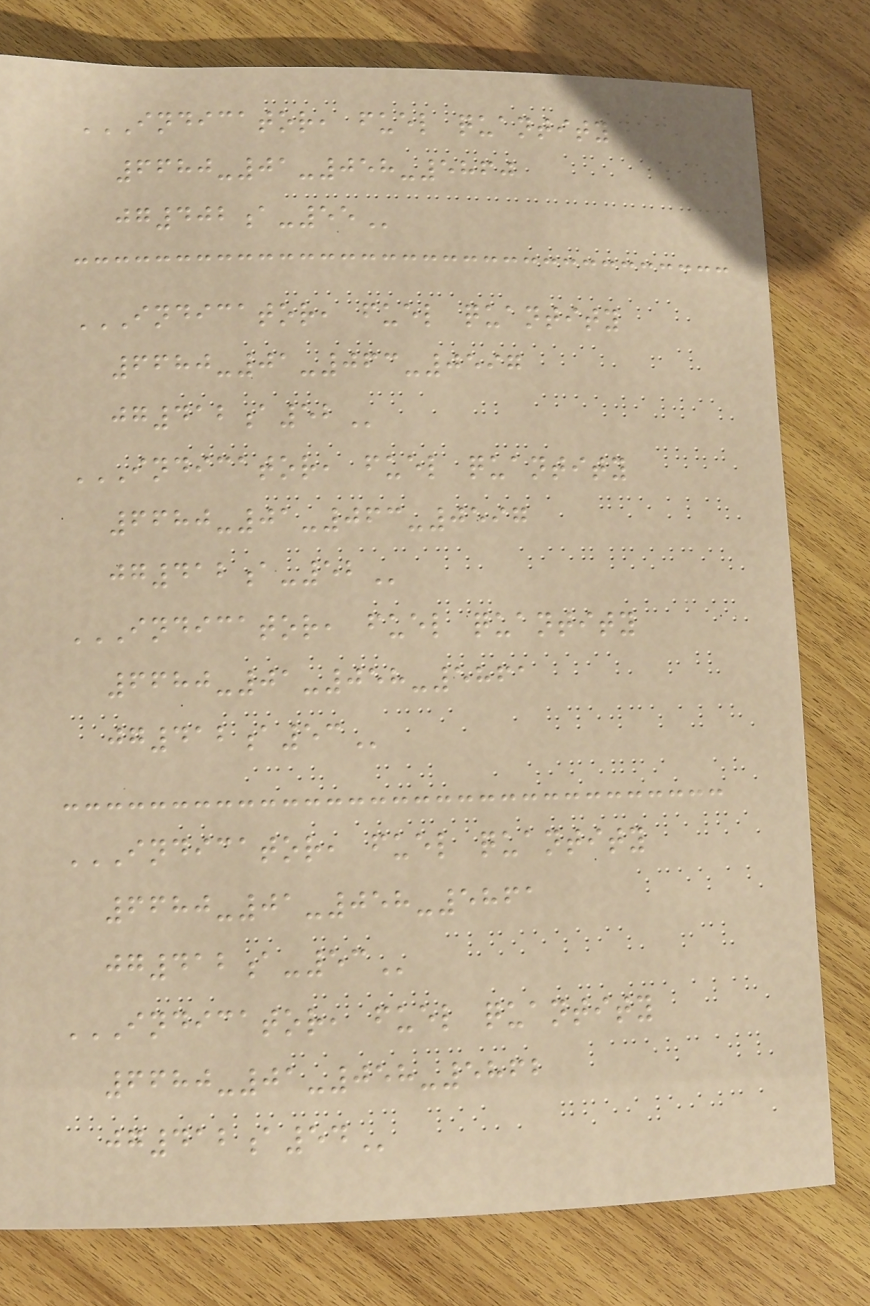INDICATOR, FUEL QUANTITY
6680-01-058-5860
JG402A-55
INDICATOR, FUEL QUANTITY
6680-01-063-0597
JG412A52
INDICATOR, FUEL QUANTITY
6680-01-063-0597
JG412A-52
INDICATOR, FUEL QUANTITY
6680-01-058-5861
JG412A53
INDICATOR, FUEL QUANTITY
6680-01-058-5861
JG412A-53
INDICATOR, FUEL QUANTITY
6680-01-058-5862
JG412A54
